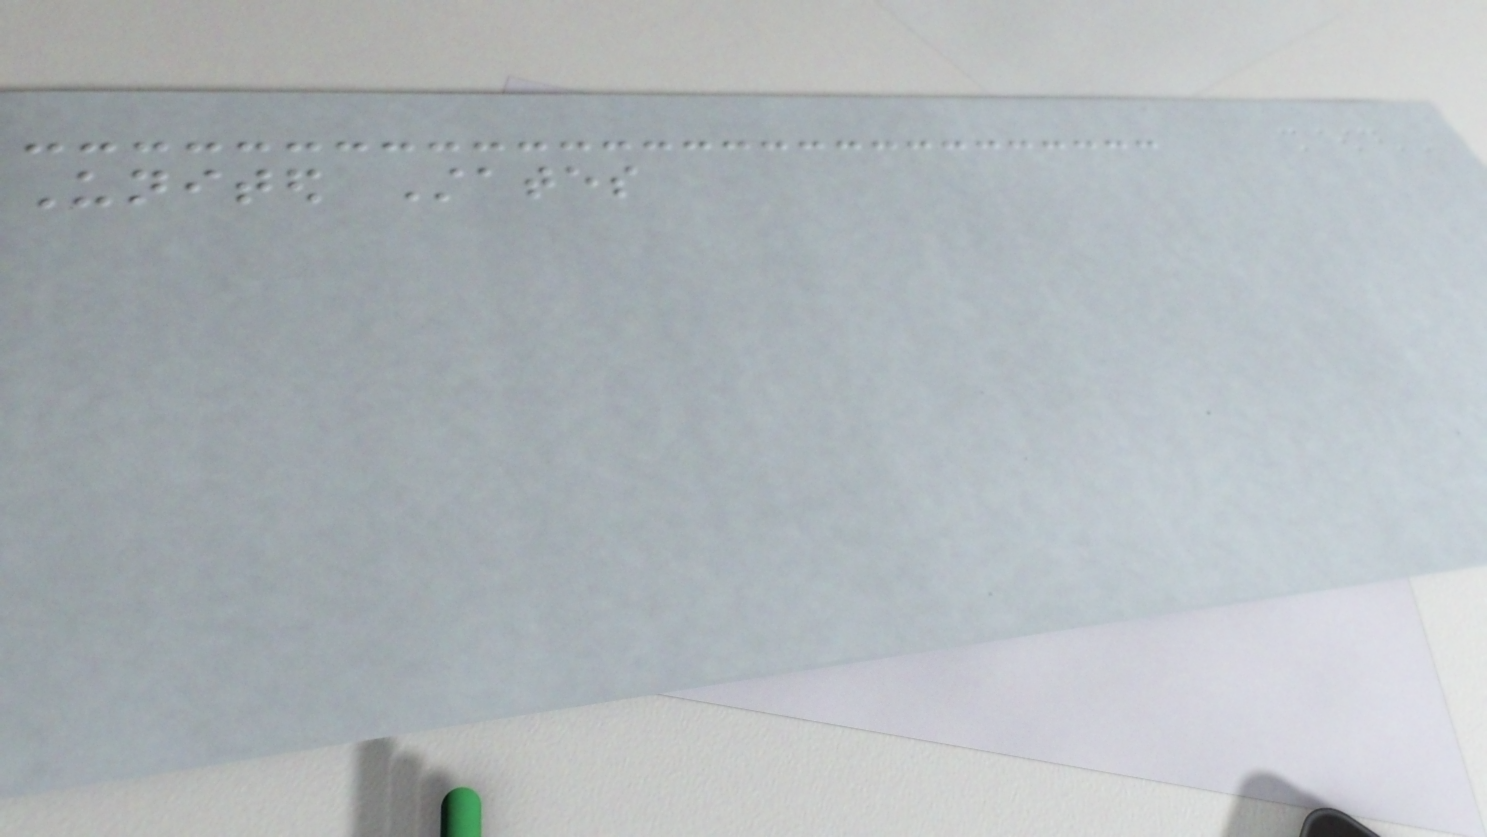United States
